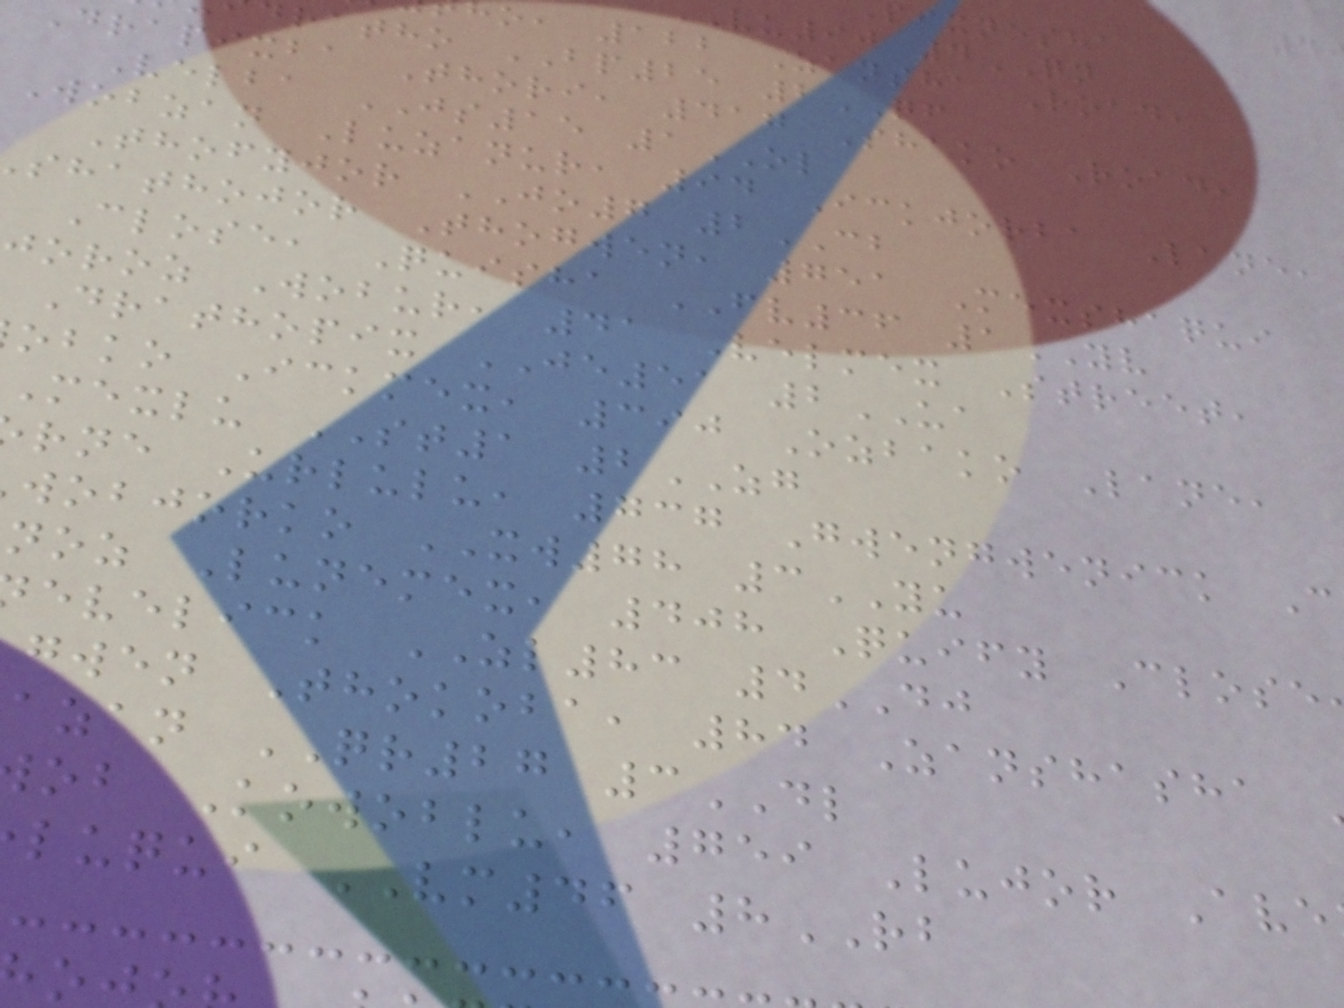vu90 4QN
o, 122 Zansha Road,
ratho BP25 2QF
Drapixba Thori, 417 Shako Road,
Velba JS15 1OL
Wobzan Luzanur, 94 Ickjorba Lane,
Thofyjor JO7 2CB
shathojor Thogwen, 751 Mexshaqui
Close, Quisha FV36 1YV
joroz Wobur, 41 Velmex Street,
Drathopix JE51 2UA
obko Ickmex, 390 Ozbako Lane,
Mexlu ST1 2ZG
rne Urlulu, 737 Gwengwenick C
wobjorko XW78 3YU
noz Lunemex, 408 Quify Close
evelick ZL83 4DJ
gwen Thokoba, 84 Zanshasha
azan QR27 3DL
ob Kowoblu, 759 Lujor Ave
luqui VM46 8RB
